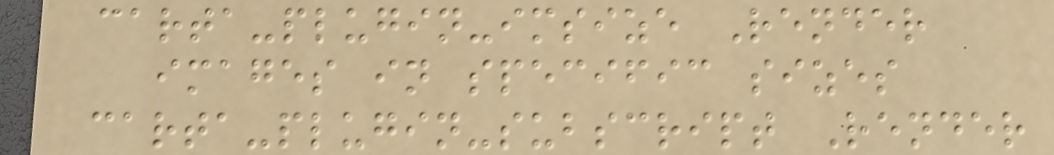carta-plugin-imsize Render
images in specific sizes
carta-plugin-subscript Render
